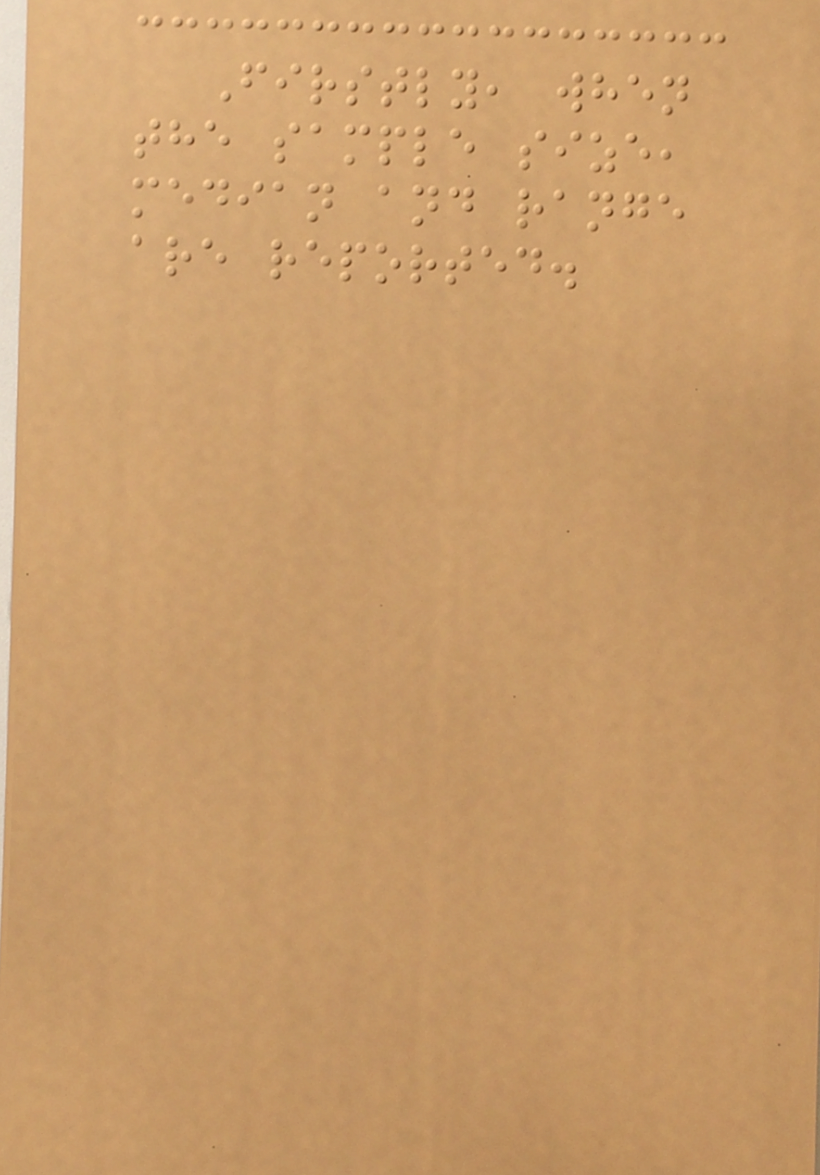Firstly, when
the sample size,
median and range
are reported.
